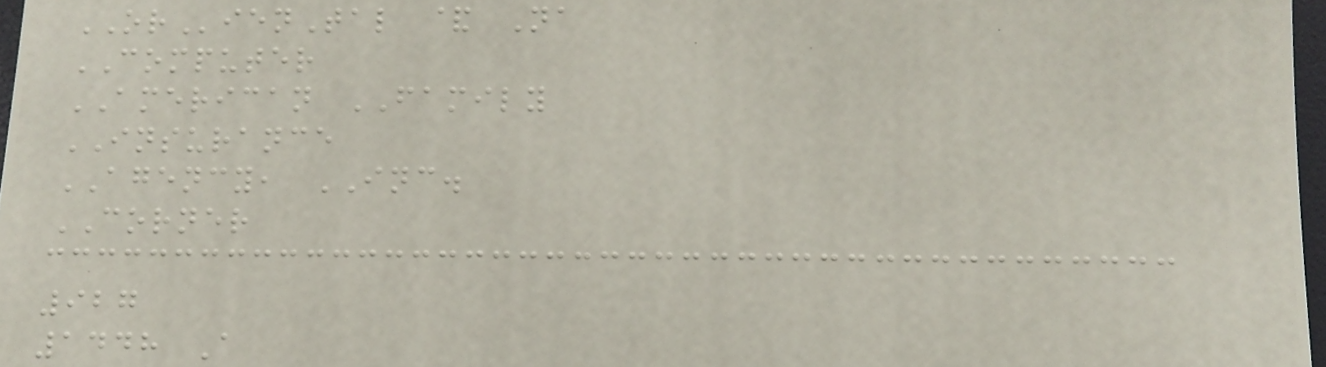ORienTal & Na
COMPUTER
AMERICAN FAMILY
INSURANCE
AGENCY, INC.
CORNER
927
1448 A
